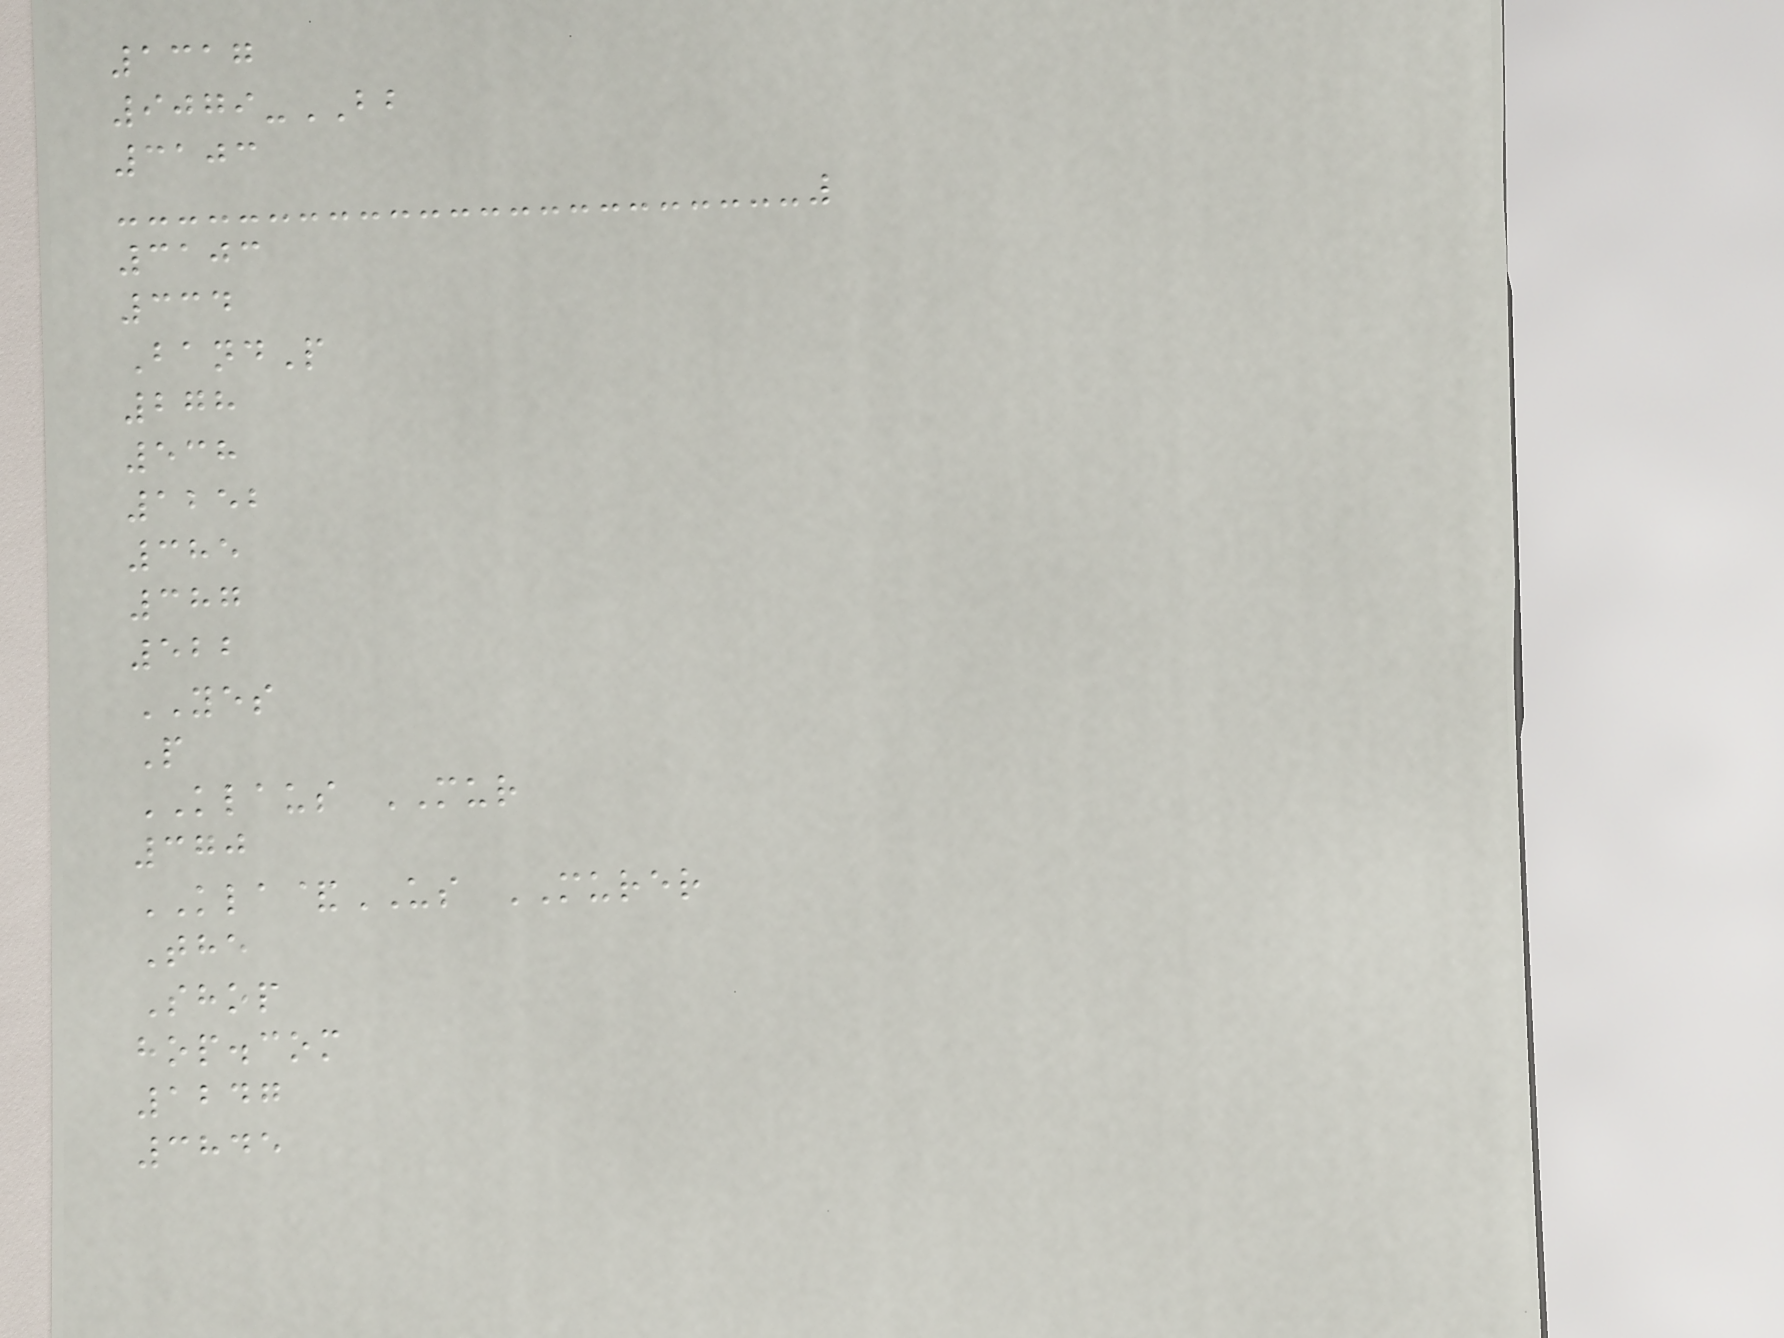1317
9079-BB
3103
3103
334
BandP
278
538
1252
385
387
522
YES
P
KLAUS MUR
370
KLA&US MURER
The
Shop
hop.com
1247
3845
